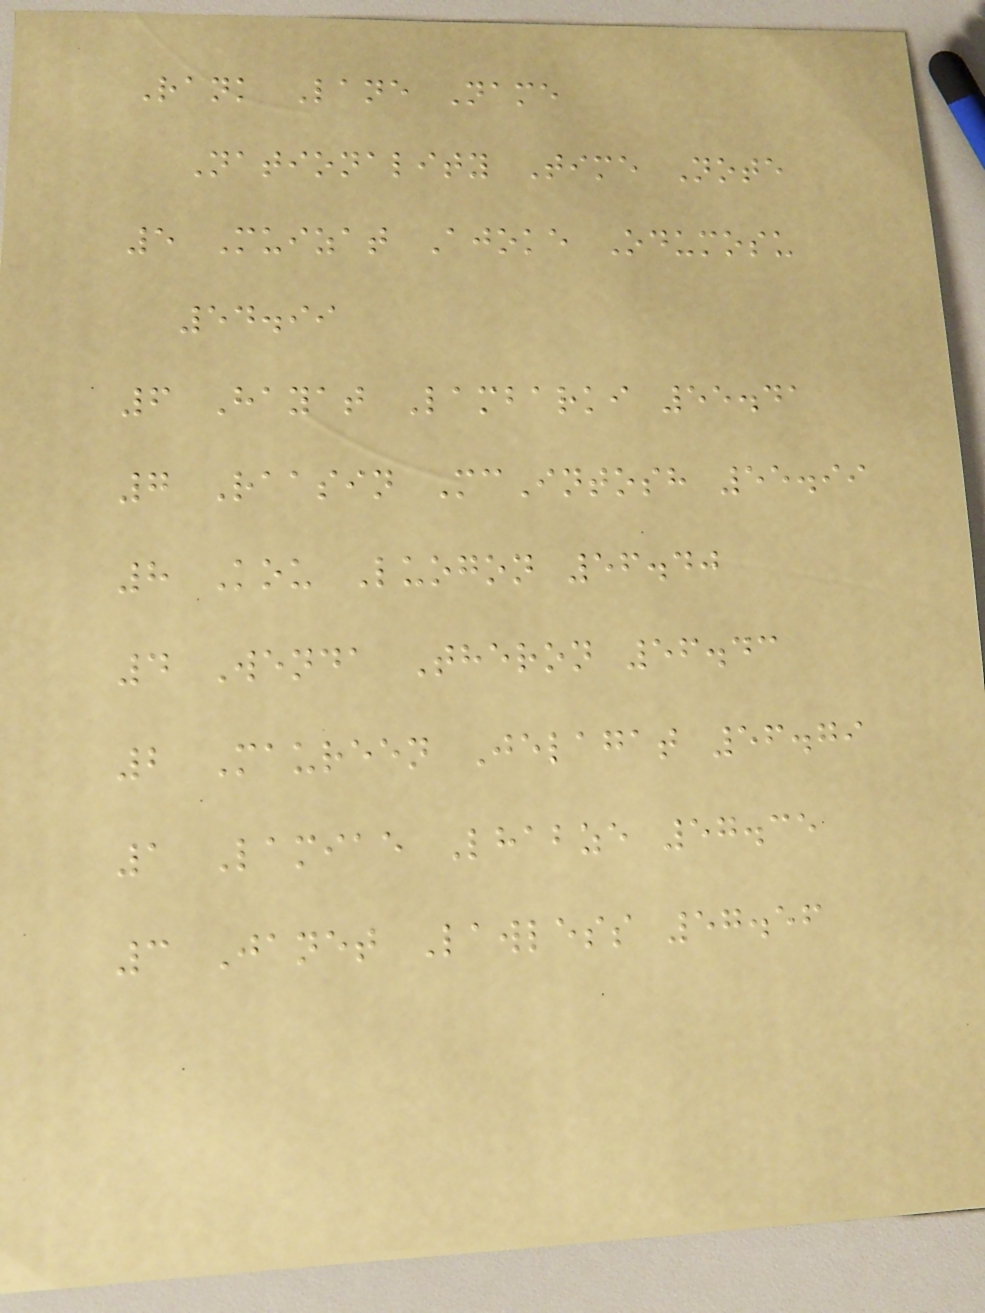Rank Lane Name
Nationality Time Note
5 Muizat Ajoke Odumosu
54.99
6 Hayat Lambarki 55.41
7 Raasin McIntosh 55.99
8 Kou Luogon 56.40
4 Wenda Theron 56.43
2 Maureen Jelagat 56.79
1 Lamiae Lhabze 57.35
3 Janet Lawless 57.56
